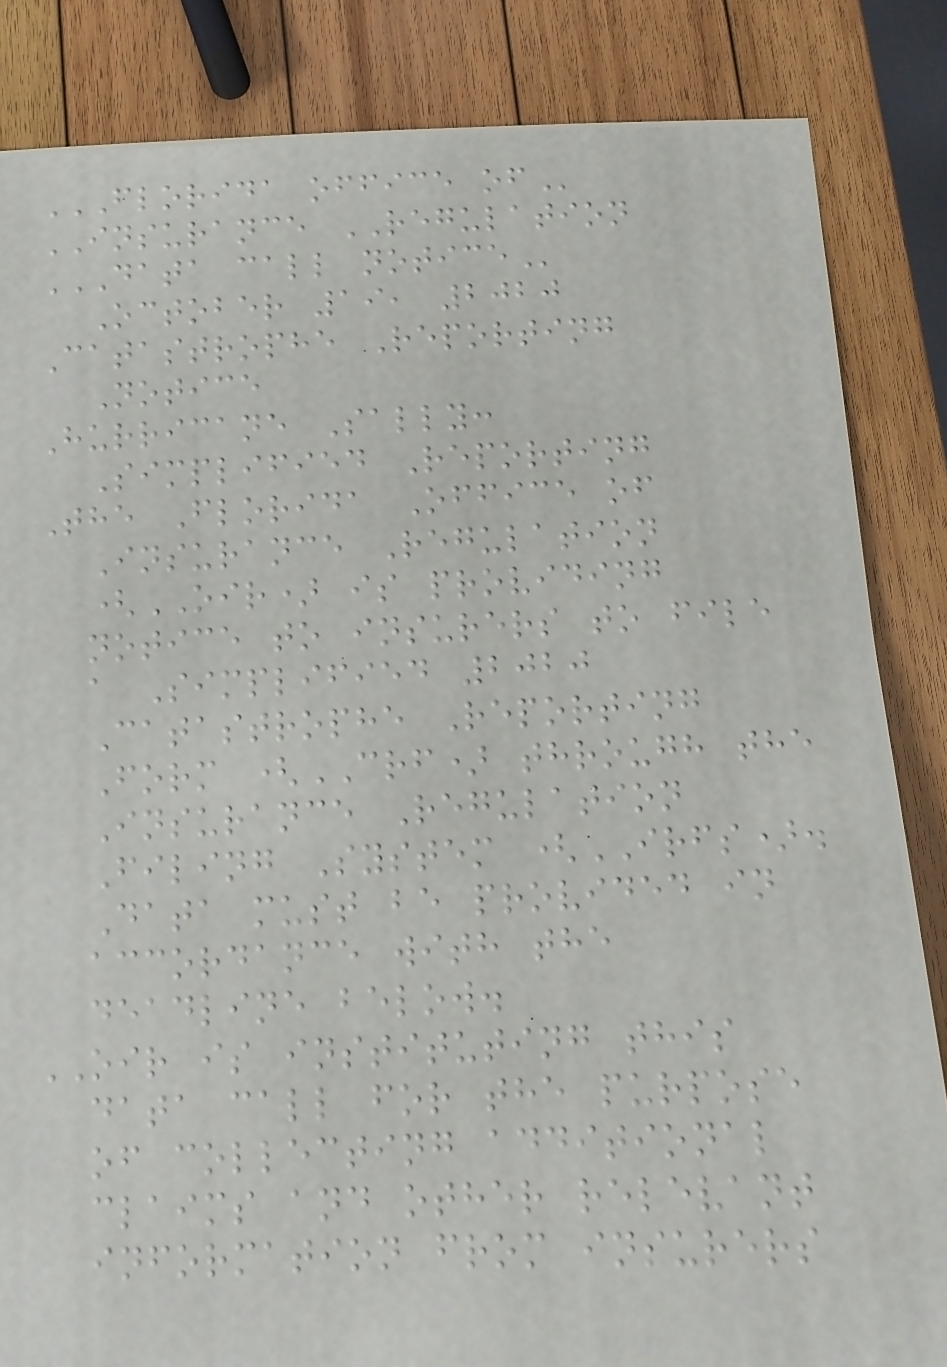FLORIDA OFFICE OF
INSURANCE REGULATION
DATA CALL NOTICE
October 19, 2020
Catastrophe Reporting
Notice
Hurricane Sally:
Simplified Reporting
The Florida Office of
Insurance Regulation
(OIR) is providing
notice to insurers to file
a Simplified 2020
Catastrophe Reporting
Form (CRF) through the
Insurance Regulation
Filing System (IRFS).
Data must be provided in
accordance with the
deadline below.
OIR is instituting this
data call for the purpose
of collecting additional
claims and other relevant
information from insurers
